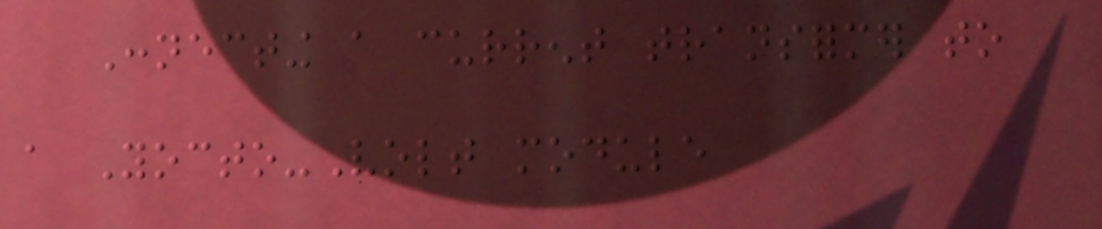Connecting a current transformer to
a Yocto-Volt module
